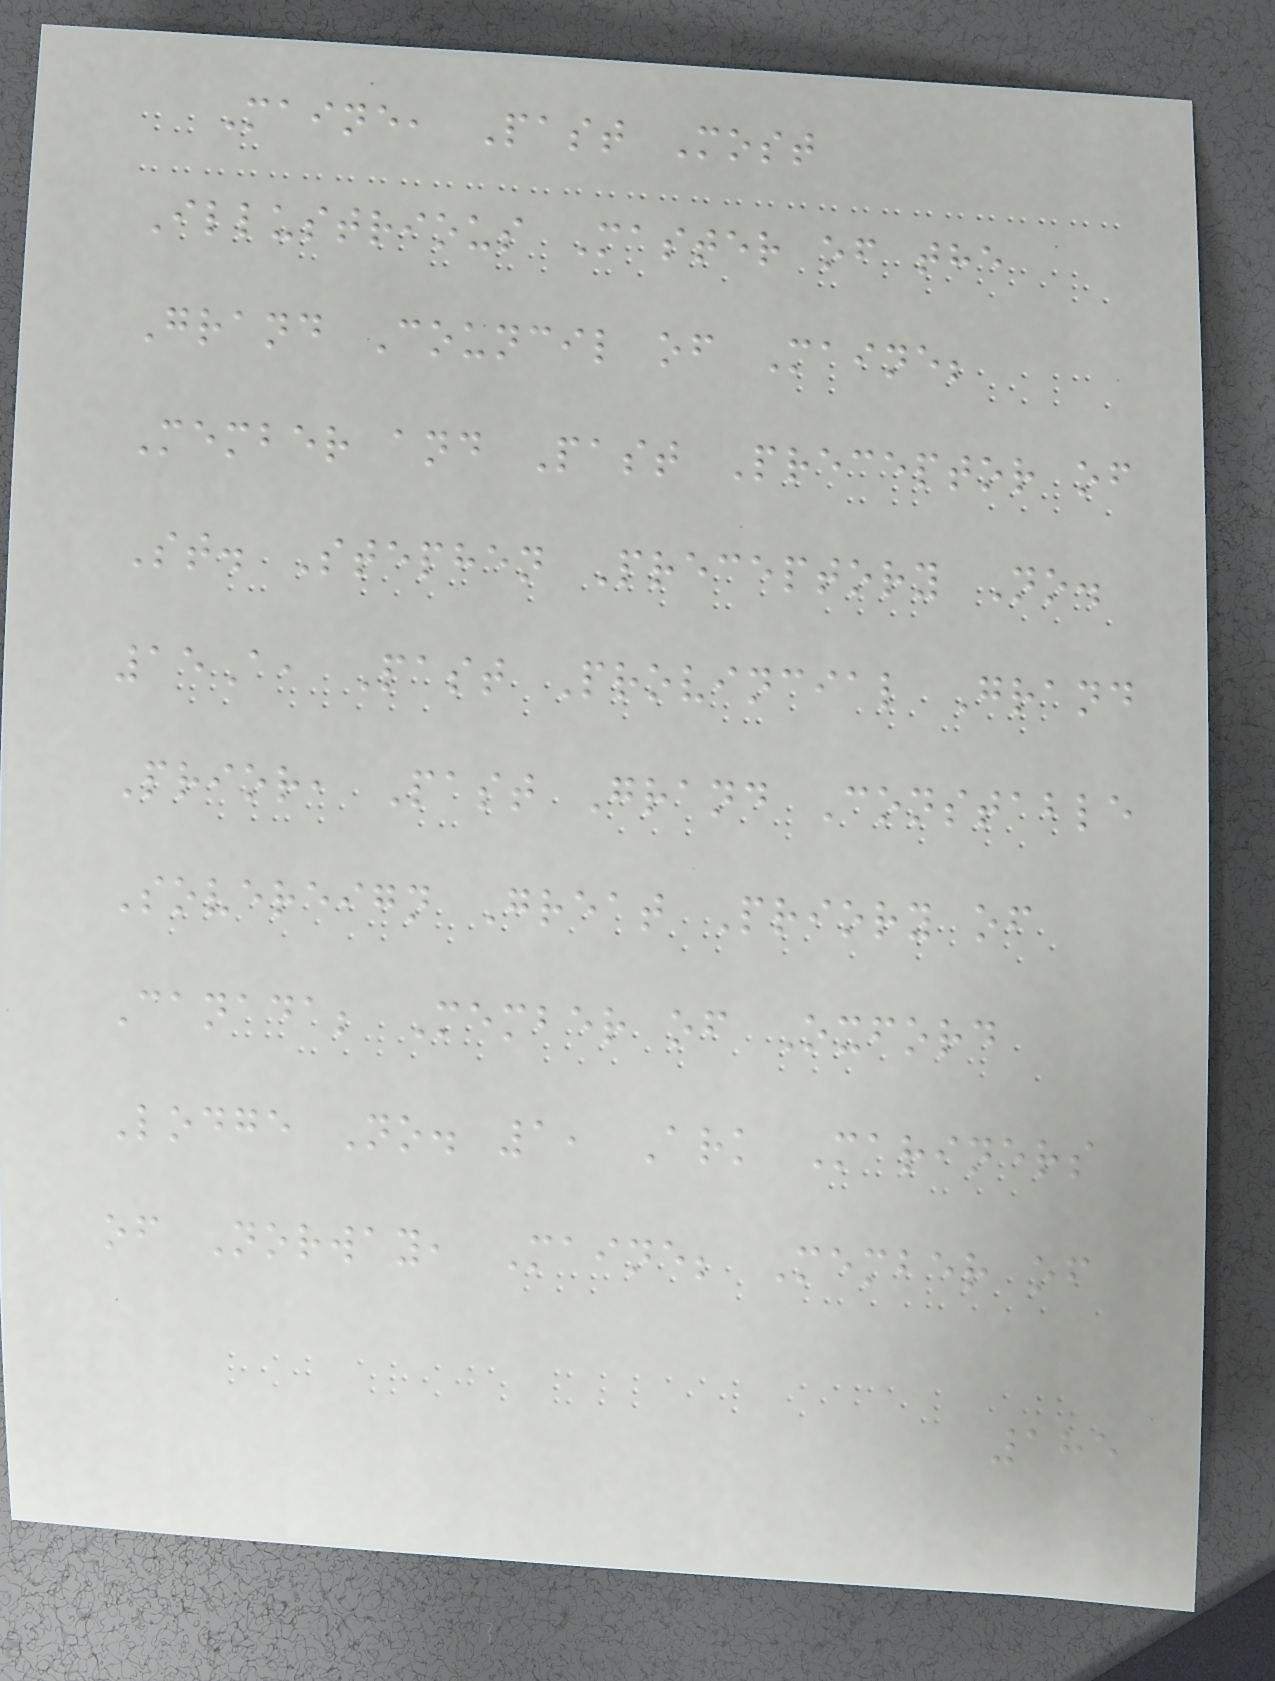Maine, Past Most
Illustrious Master of the
Grand Council of Maine;
Member and Past Preceptor of
St. Stephen Preceptory No.
15A, Past Provincial Grand
Prior, Past Grand Constable
Sovereign Great Priory of
Canada; Member of Oxford
Lodge No. 1, Ark Mariners
of Norway, Maine; Member of
185
